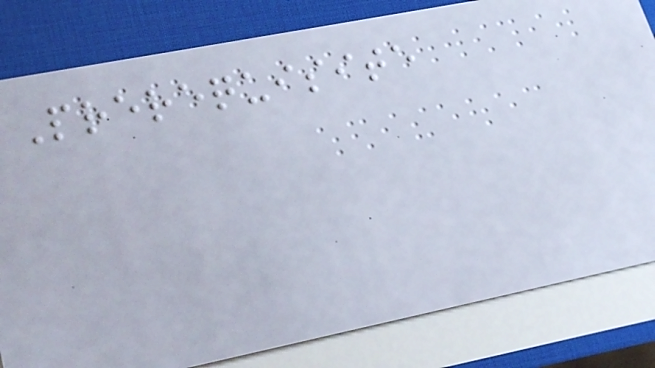Prerequisite
